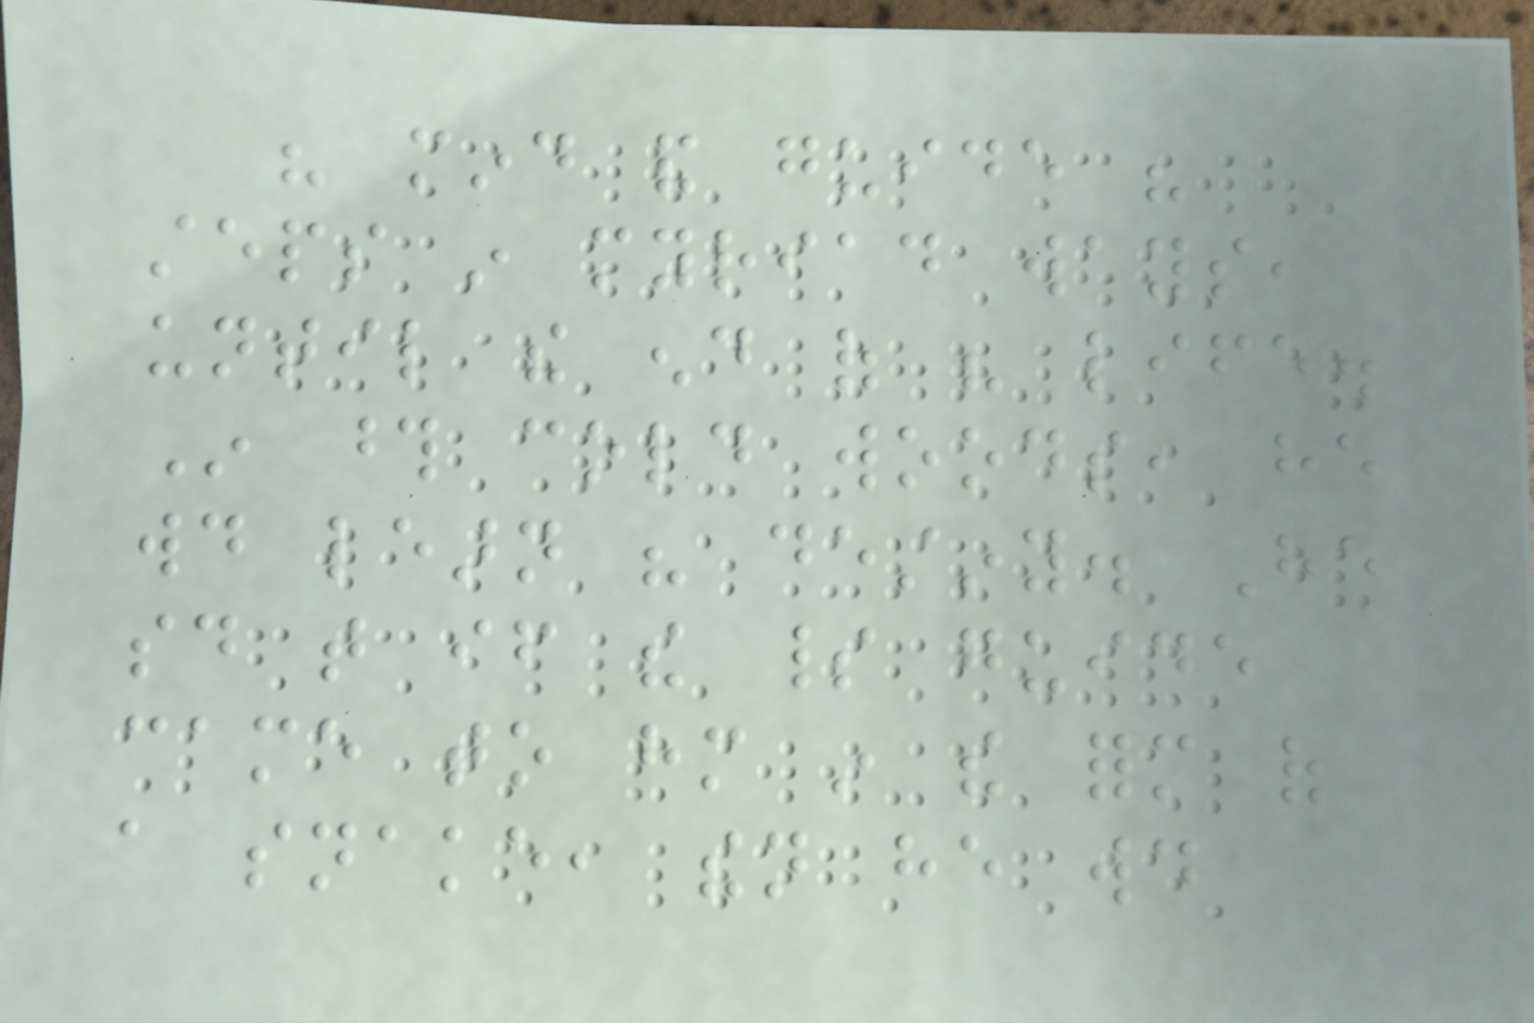his mind and guide his
steps in myriad ways,
until the end of his life.
In those cold woods, he
would learn his destiny. He
said that if the spirit guide
came to him in the form of
a snake, then he would
